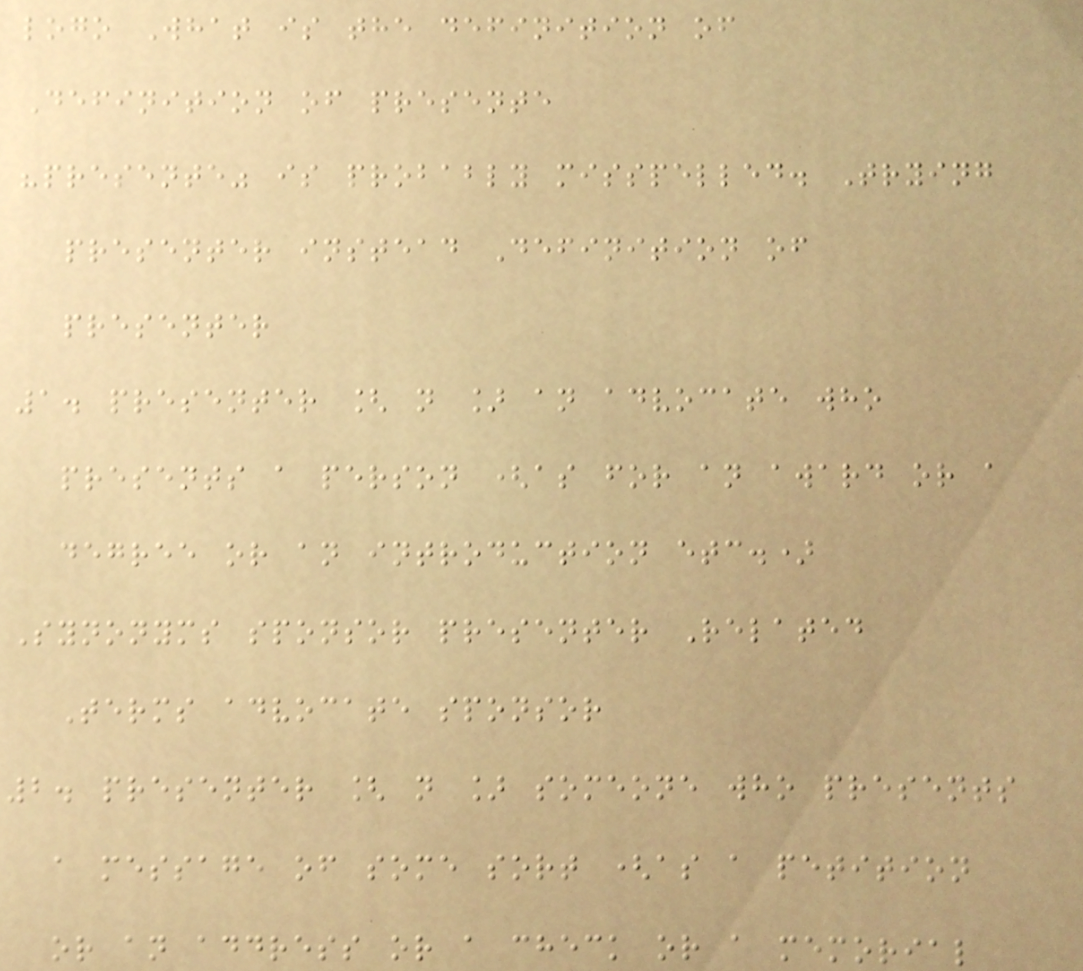logo What is the definition of
Definition of presente
"presente" is probably misspelled. Trying
presenter instead Definition of
presenter
1. presenter [ n ] an advocate who
presents a person (as for an award or a
degree or an introduction etc.)
Synonyms sponsor presenter Related
Terms advocate sponsor
2. presenter [ n ] someone who presents
a message of some sort (as a petition
or an address or a check or a memorial
